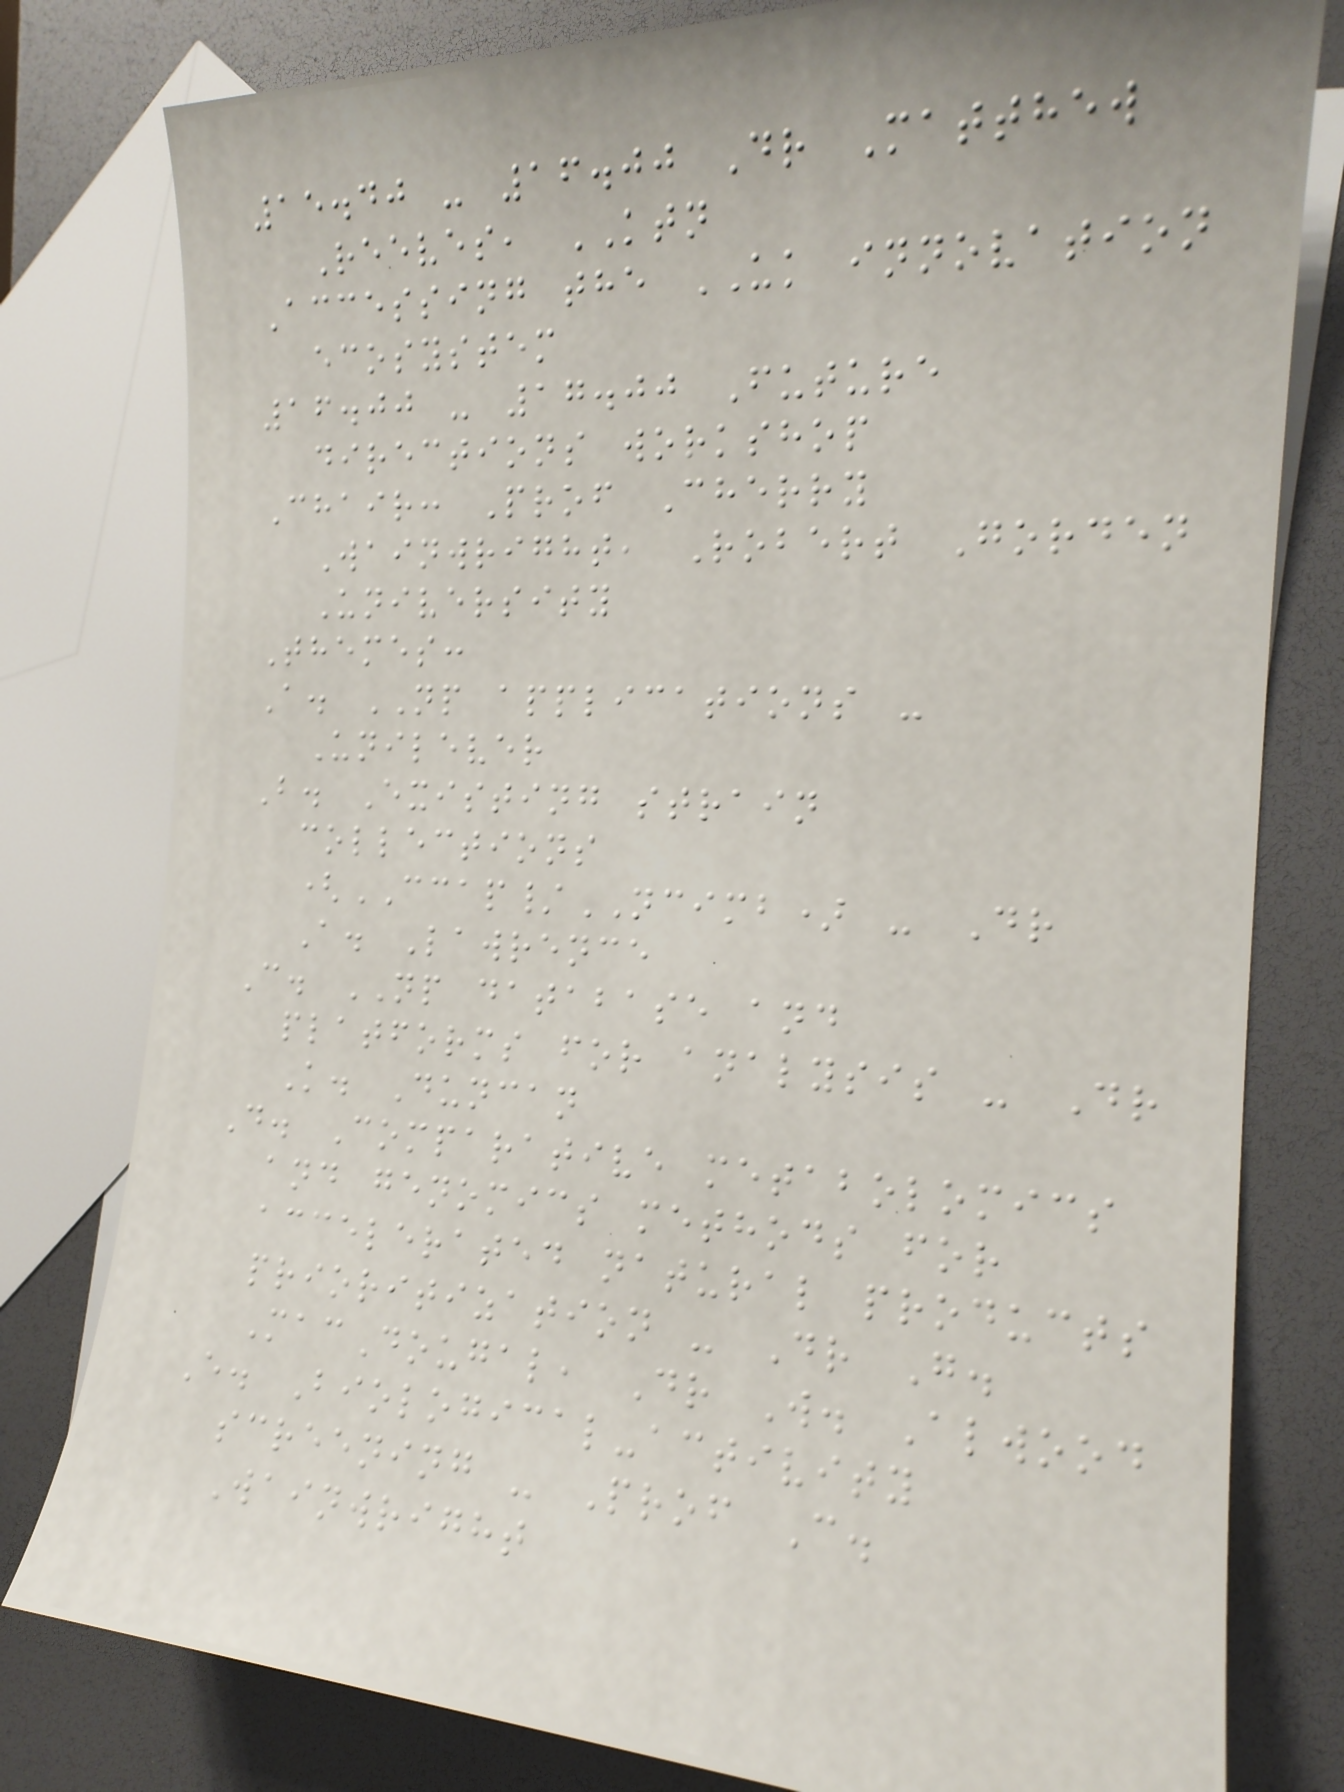15.40 - 16.00 Dr Matthew
Reeves, KTN
Accessing the UK innovation
ecosystem
16.00 - 17.00 Future
directions workshop
Chair: Prof Cherry
Wainwright, Robert Gorden
University
Themes:
A. NP applications -
Unilever
B. Existing strain
collections
(CCAP/NCIMB) - Dr
A. Lawrence
C. NP database and
platforms for analysis - Dr
K. Duncan
D. Comparative metabolomics
and genomics methods for
accelerated natural products
prioritization - Dr G.
MacDougal, Dr W. Alwood
E. Biological-activity
screening - Prof C.
Wainwright
